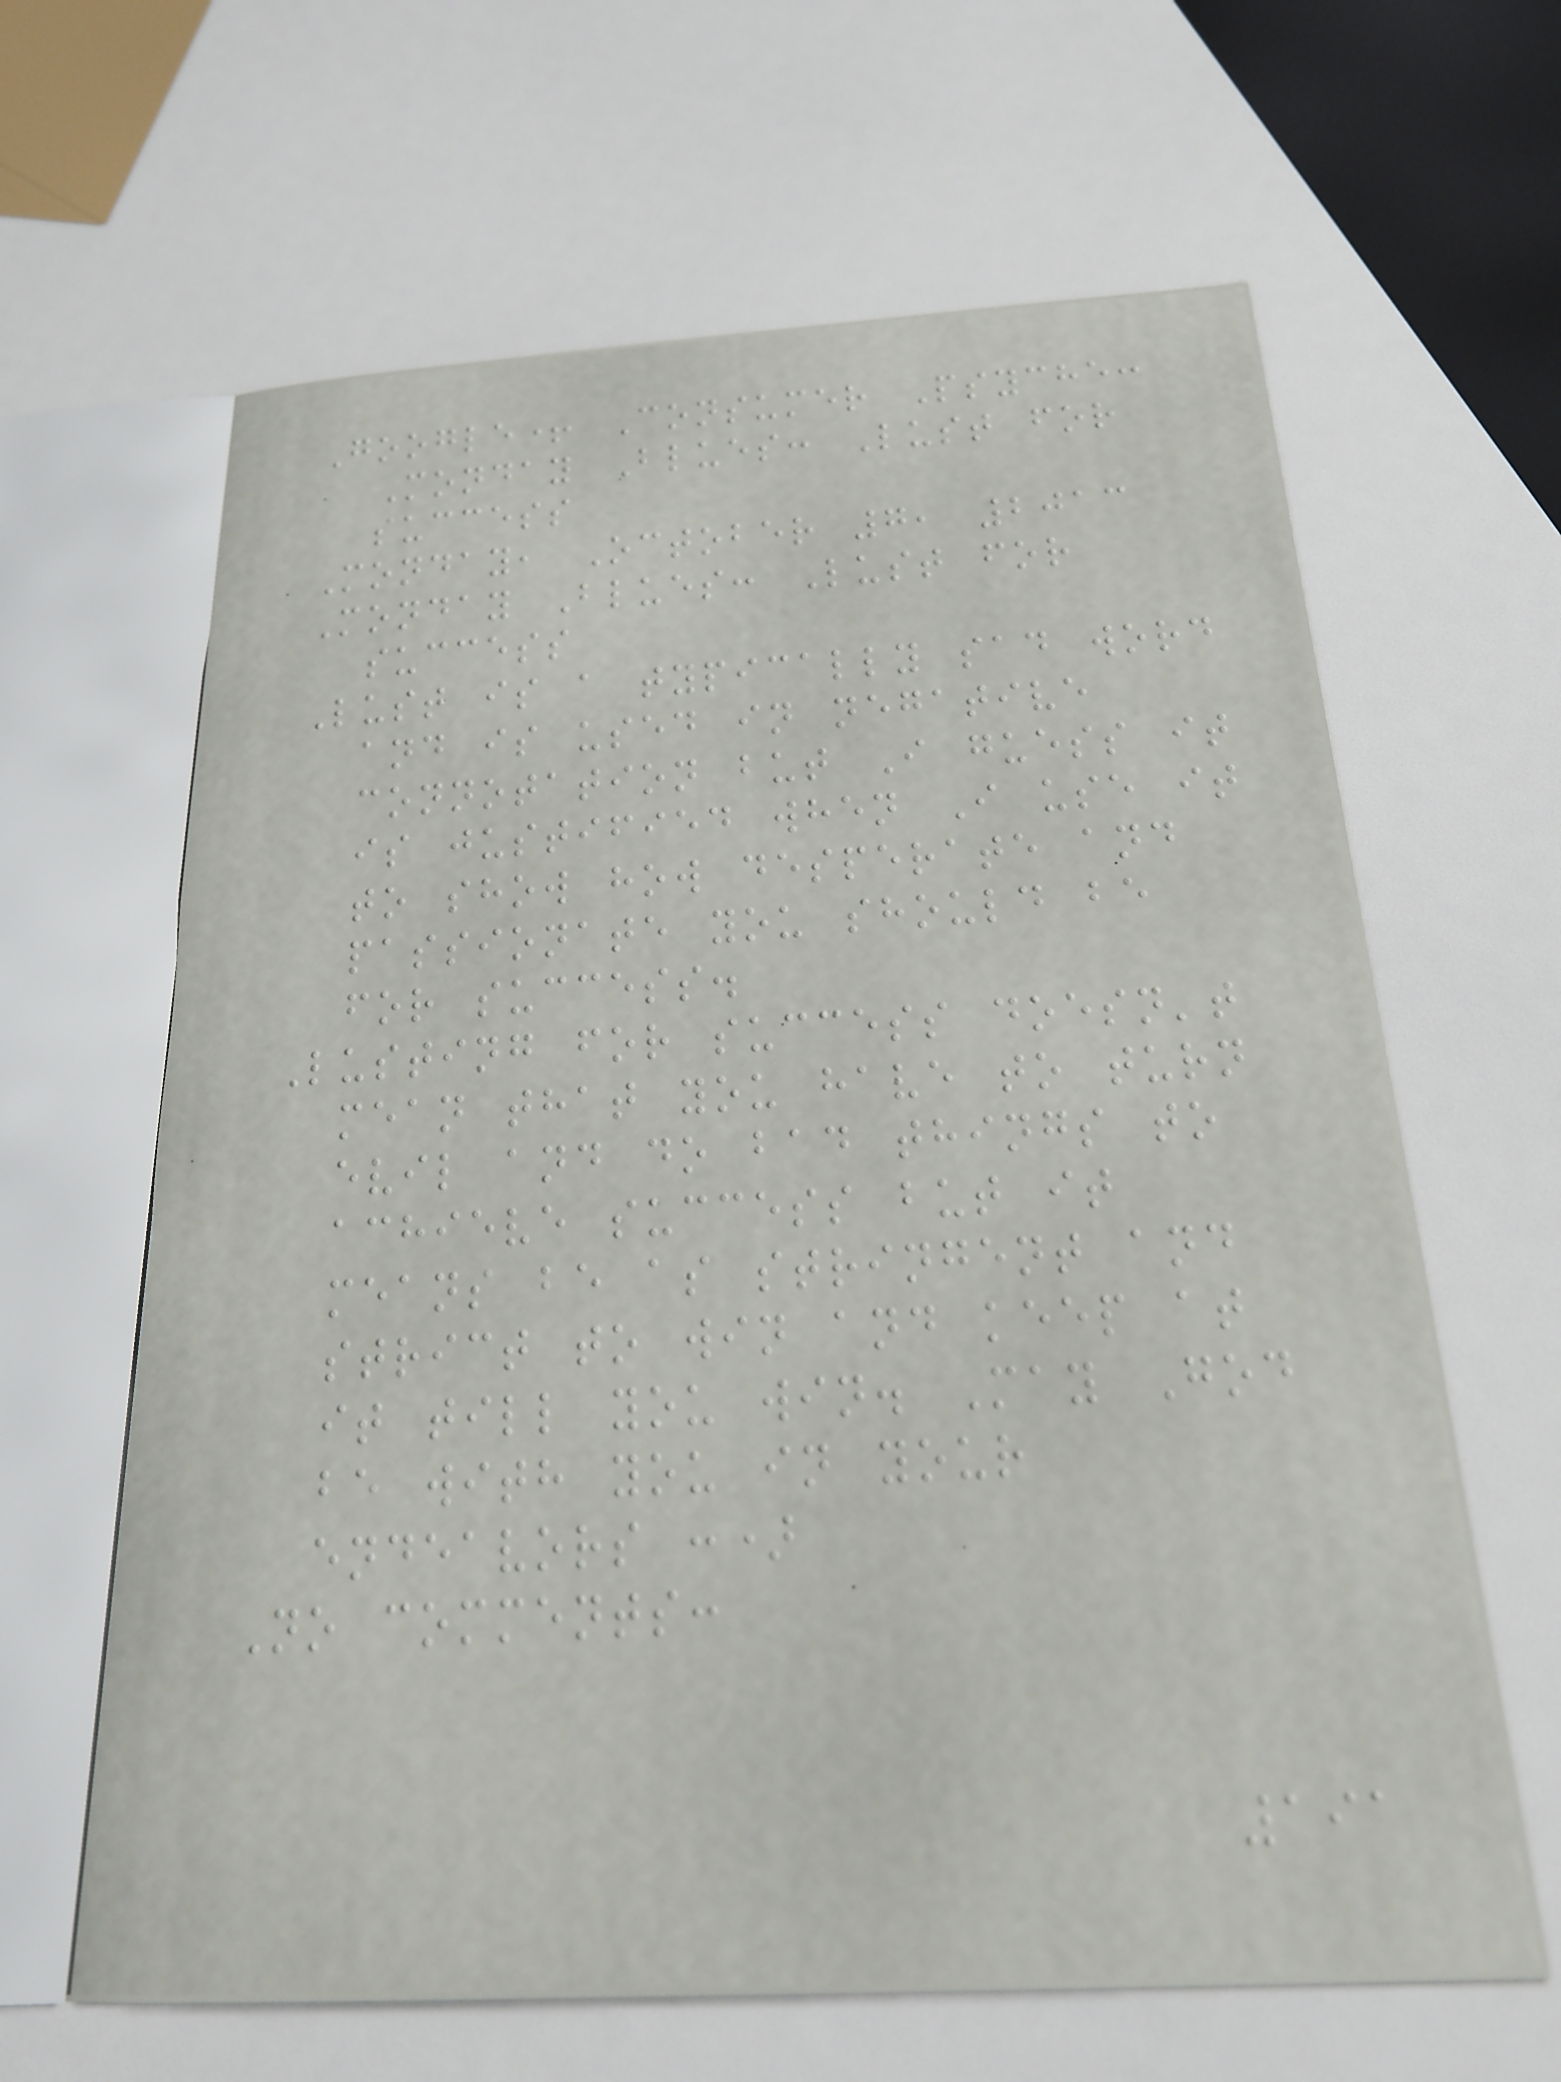Google+ Consumer Psyche:
Monday Blues: Lust for
success
Monday, October 7, 2013
Monday Blues: Lust for
success
Lust is a typically sad word
and is used in negative
connotation but I guess it
is justified when I use it
to show how desperate and
passionate you should be
for success.
Lusting for success doesn't
mean that you have to turn
evil and do bad things to
achieve success but it
means be as stringent and
strict to win and keep at
it till you win. May God
be with you in your
endeavors :)
No comments:
191
